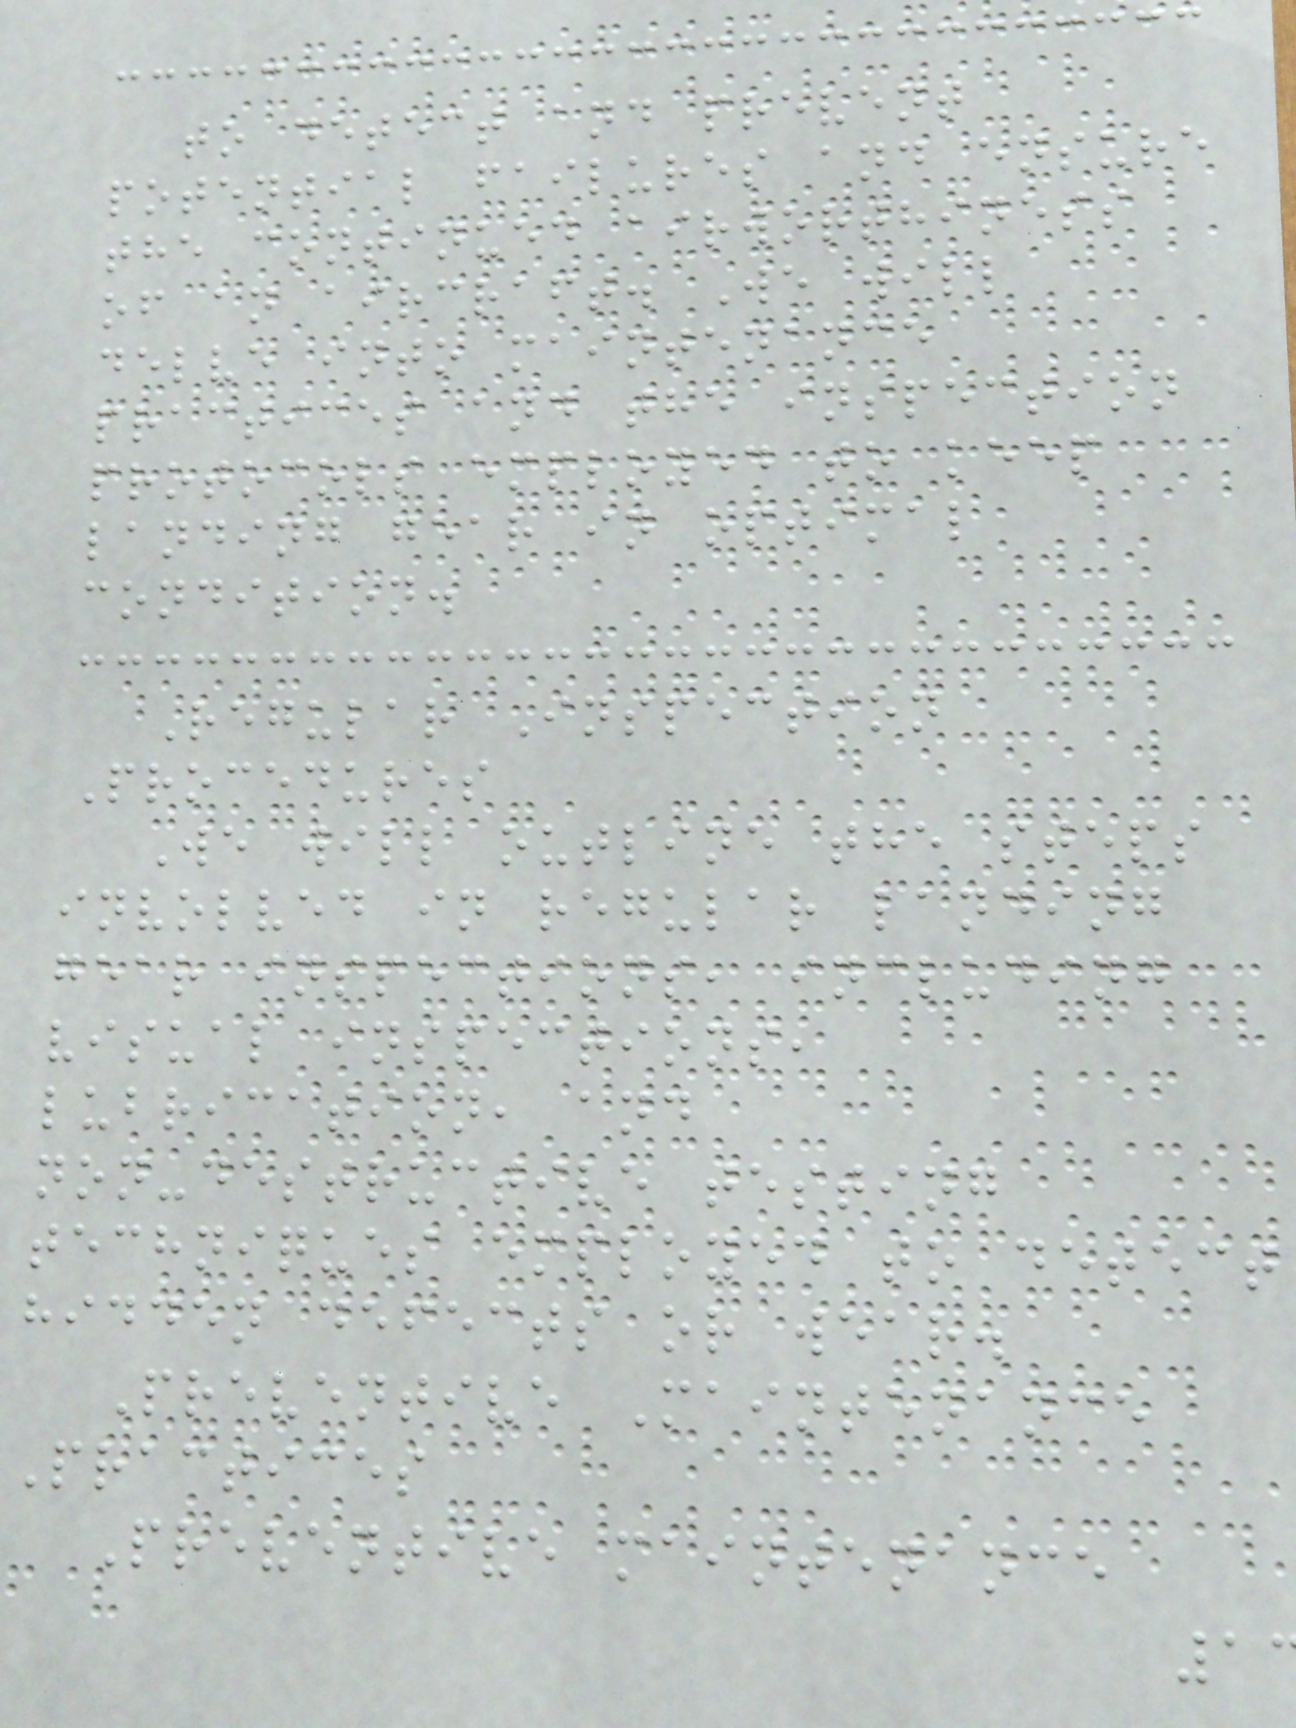to detect and prevent
potential failures and ensure
the continued airworthiness
of an aircraft. We will
delve into maintenance
practices and the inspection
protocols employed to keep
landing gear in optimal
condition.
Regular Inspection
Procedures
We will outline the steps
involved in regular landing
gear inspections, including
visual inspections,
lubrication, and
non-destructive testing
techniques employed to detect
hidden defects or wear.
Preventive Maintenance
Practices
Preventive maintenance
